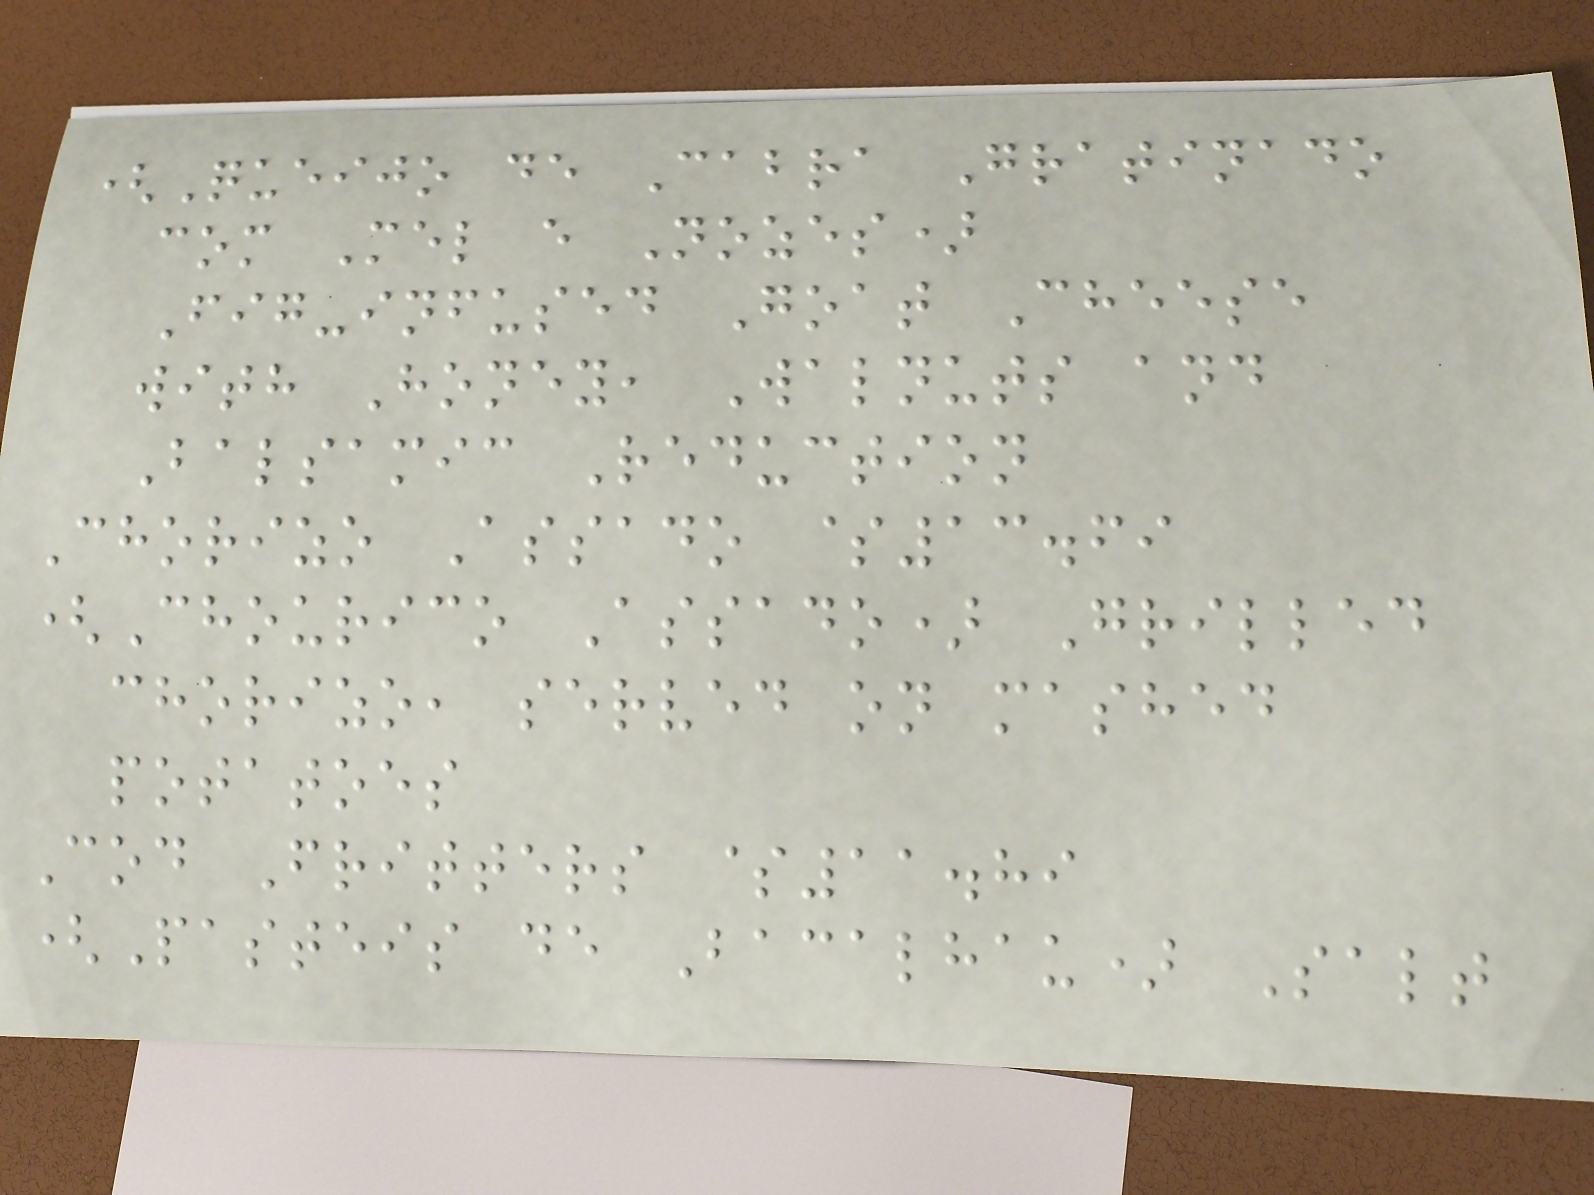(Queijo de Cabra Gratinado
com Mel e Nozes)
Fig-infused Goat Cheese
with Honey, Walnuts and
Balsamic Reduction
Chorizo Assado $13.69
(Chourico Assado) Grilled
chorizo, served on mashed
potatoes
Cod Fritters $11.89
(Pasteis de Bacalhau) Salt
